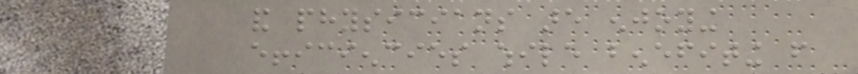and physicians are enjoying
efficiencies while benefiting from
